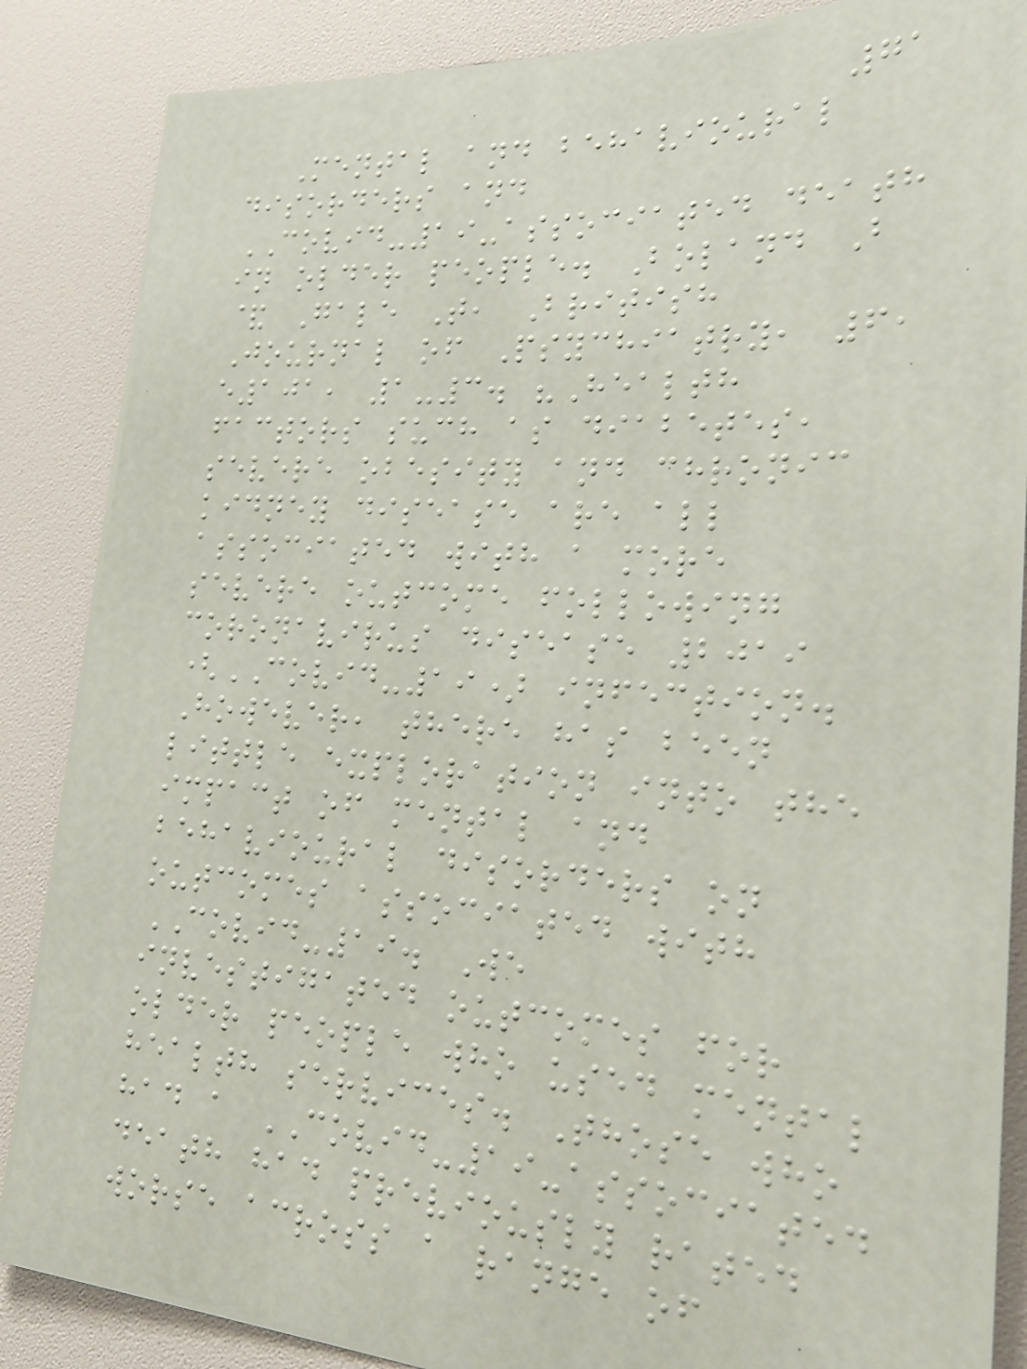71
Mental and behavioural
disorders and
COVID-19-associated death
in older people. Boland B
& Gale T, British
Journal of Psychiatry, 6,
e101, 1-3. "Health
factors such as diabetes,
severe obesity and chronic
kidney disease are all
associated with a more
severe outcome following
coronavirus disease 2019
(COVID-19) infection.
However, there has been
little exploration into the
impact of mental and
behavioural disorders on
outcomes associated with
COVID-19. We
investigated outcomes for
older people who used mental
health services. Those who
had a COVID-19-associated
death had previously rated
worse across a range of
